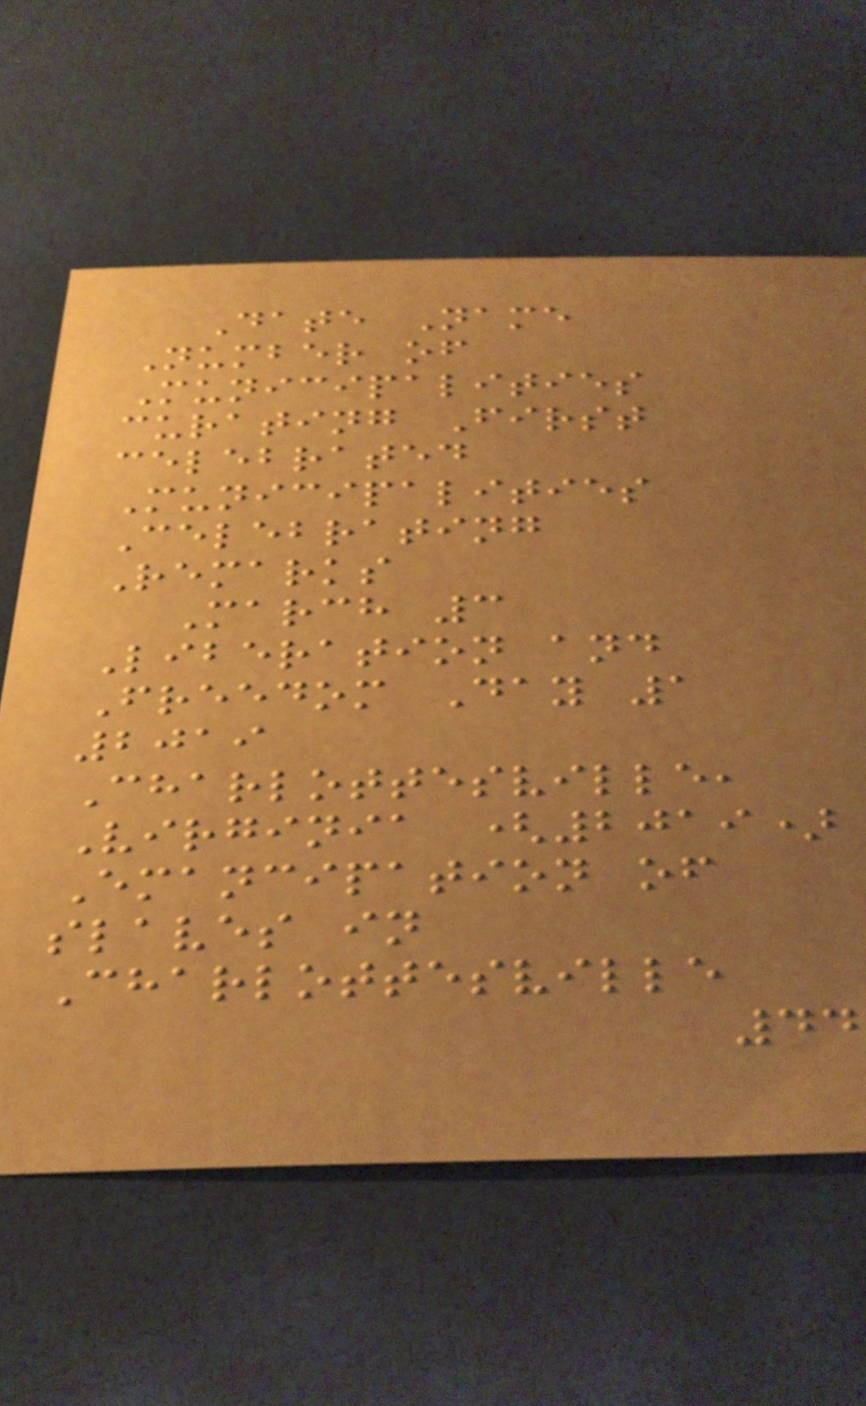Date Name
Number of
Municipalities
curating First
celebrated
Municipalities
Celebrating
Remarks
March 3
Liberation and
Freedom Day 1
2019
Charlottesville,
Virginia (2019)
Emancipation of
slaves in
Charlottesville
44
